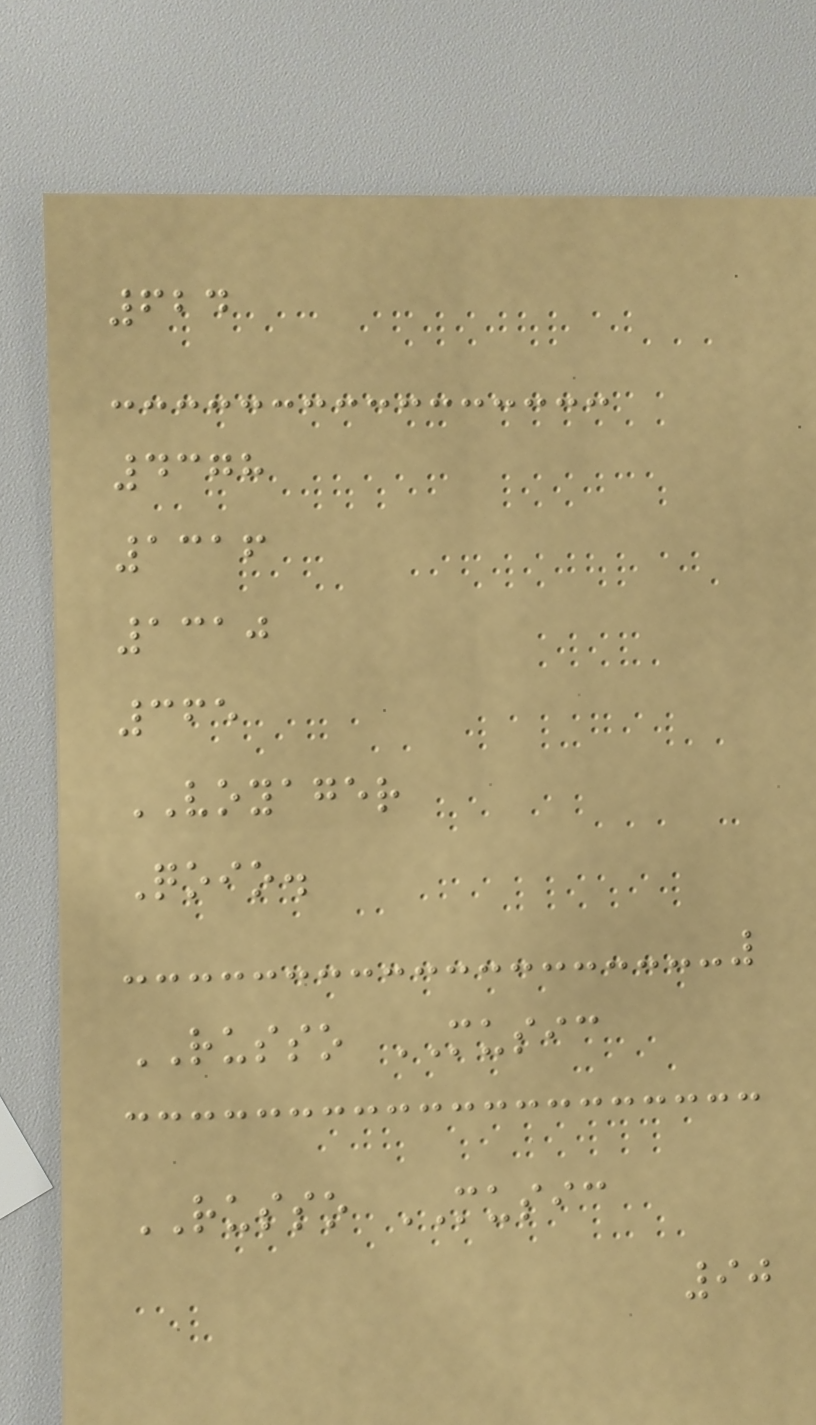624
4378
1316
1310
365
VOYAGER
Qoio.
RUSSO MUSIC
RUSSO MUSIC
90
